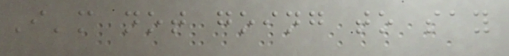I'm not going to say
